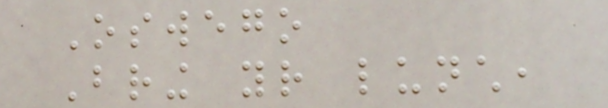Oswego
Bring your lunch,
